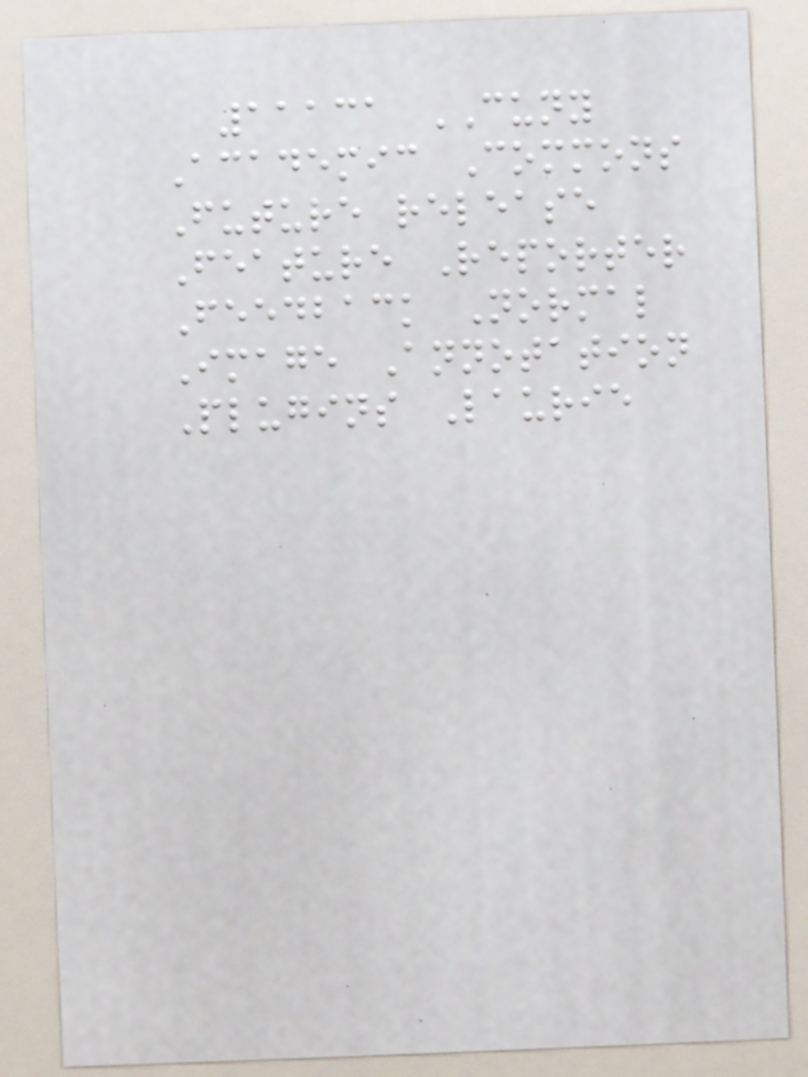11131 CUNY
Academic Commons
Future release
Feature Reporter
Feedback Normal
Image Annotation
Plugins Laurie
